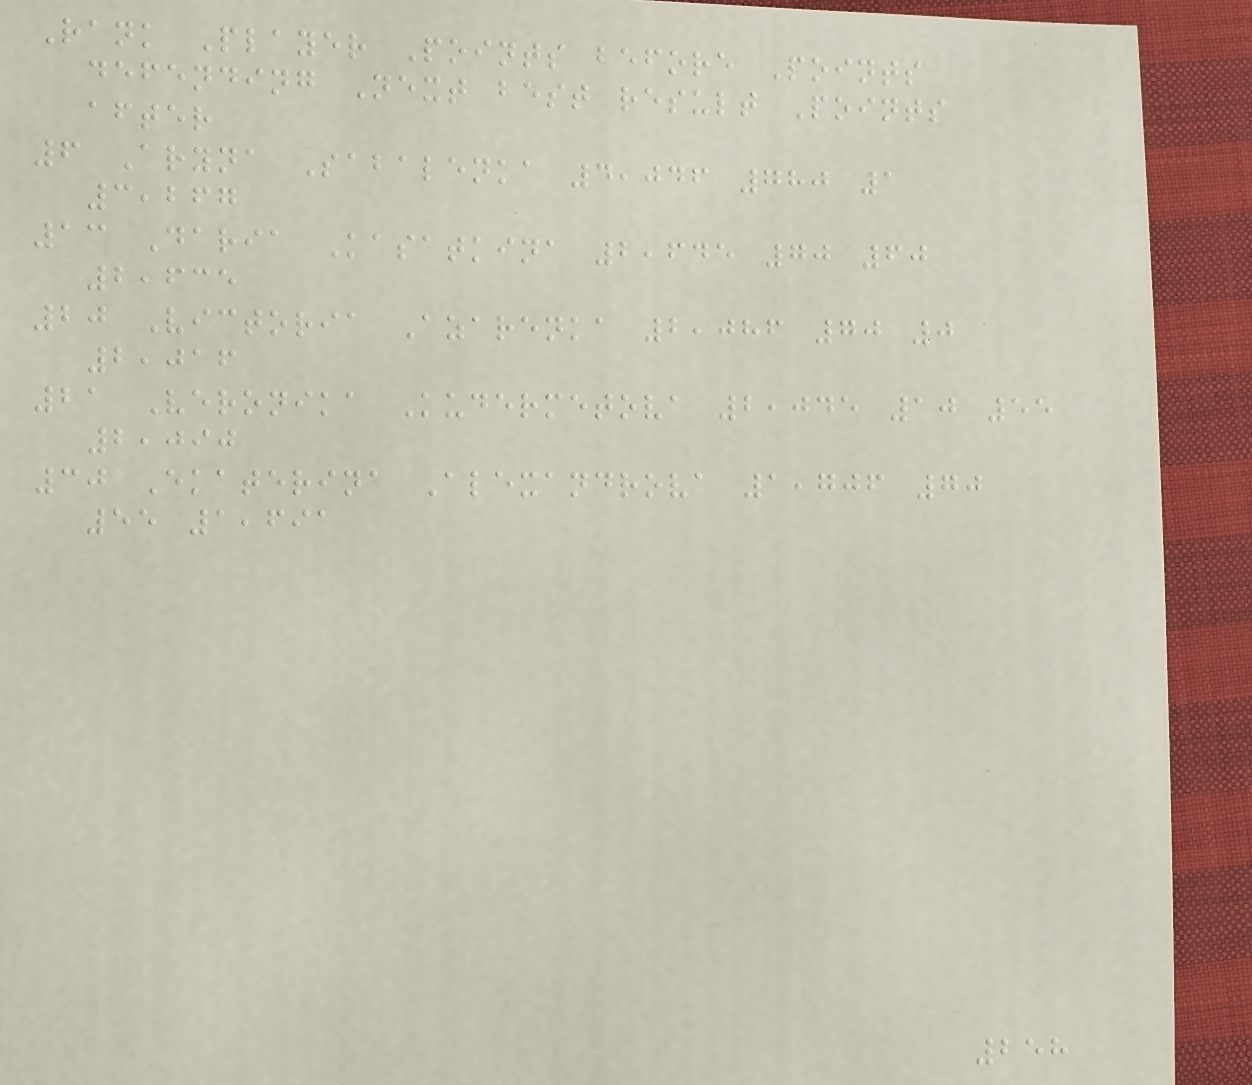Rank Player Points before Points
defending Next best result Points
after
6 Aryna Sabalenka 4,046 780 1
3,267
13 Daria Kasatkina 2,645 70 60
2,635
20 Victoria Azarenka 2,086 70 0
2,016
21 Veronika Kudermetova 2,045 10 55
2,090
30 Ekaterina Alexandrova 1,706 70
55 1,691
258
